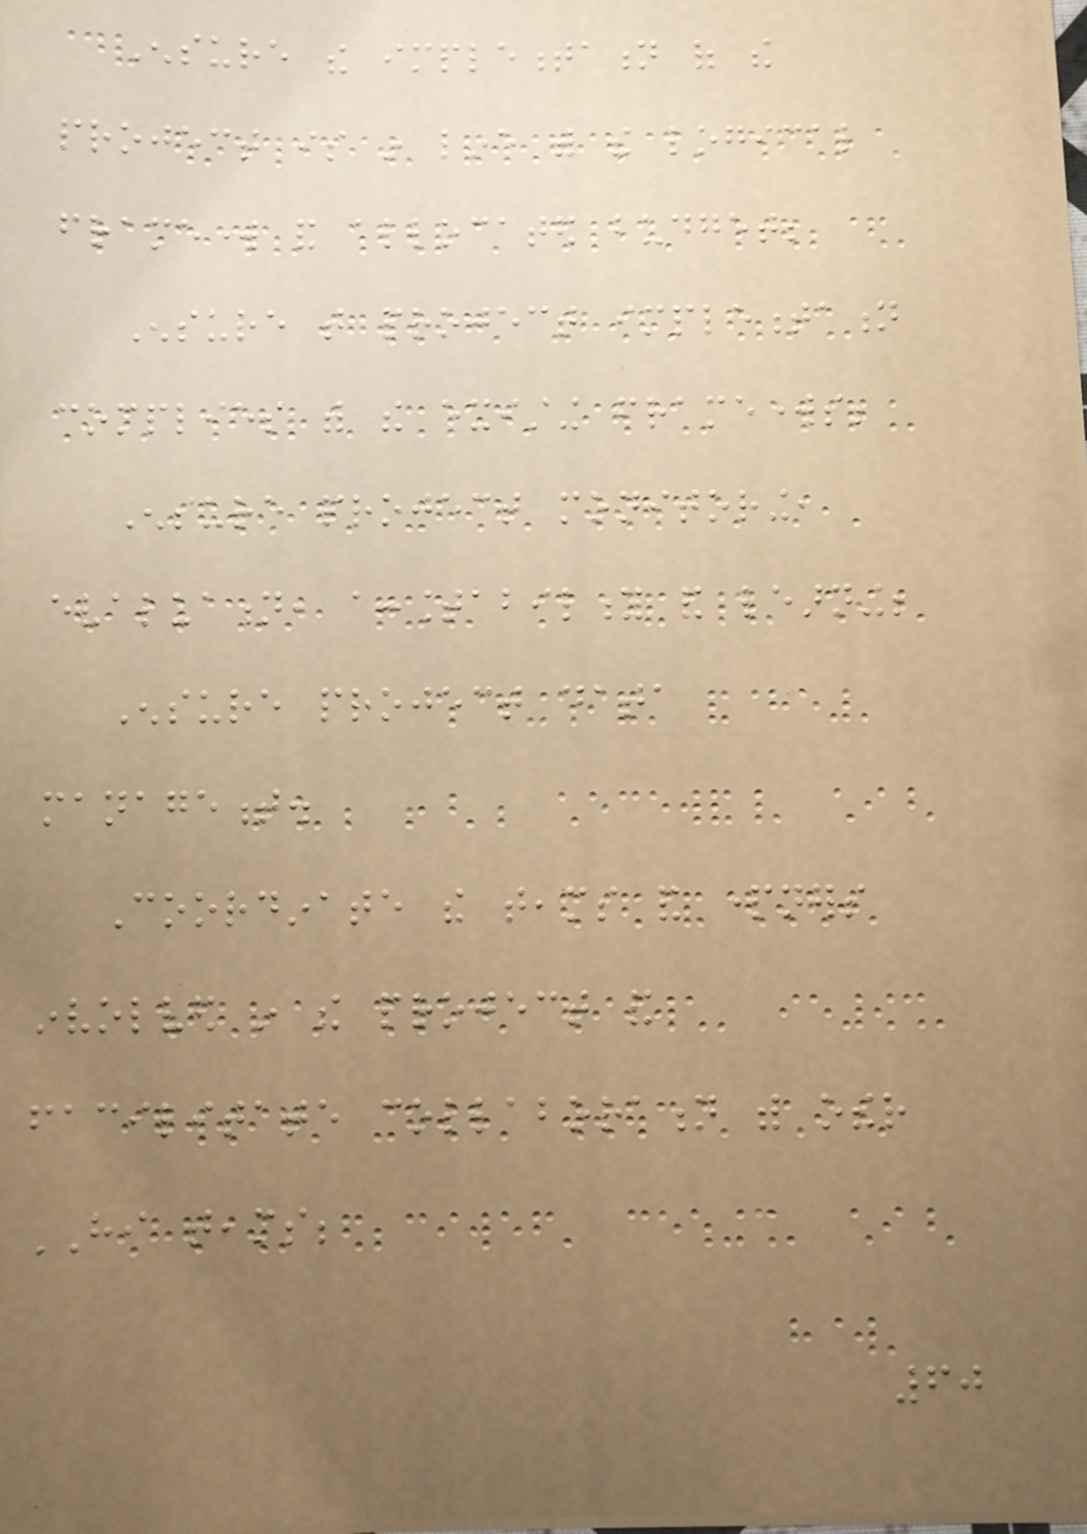Ensure the implementation of the
project is in line with the logical
framework and allocated budget;
Ensure that project implementation
complies with the existing frameworks;
Ensure project monitoring,
evaluation, accountability and learning;
Ensure project data
management.
Coordinate the teams and partners
involved in the project and
facilitate collaboration with other
HI teams;
60
